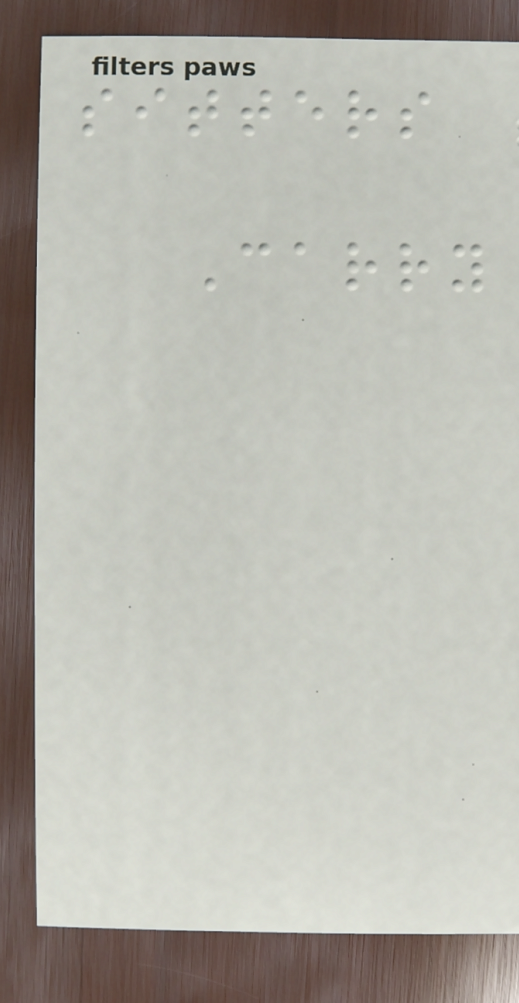sitters
Carry
